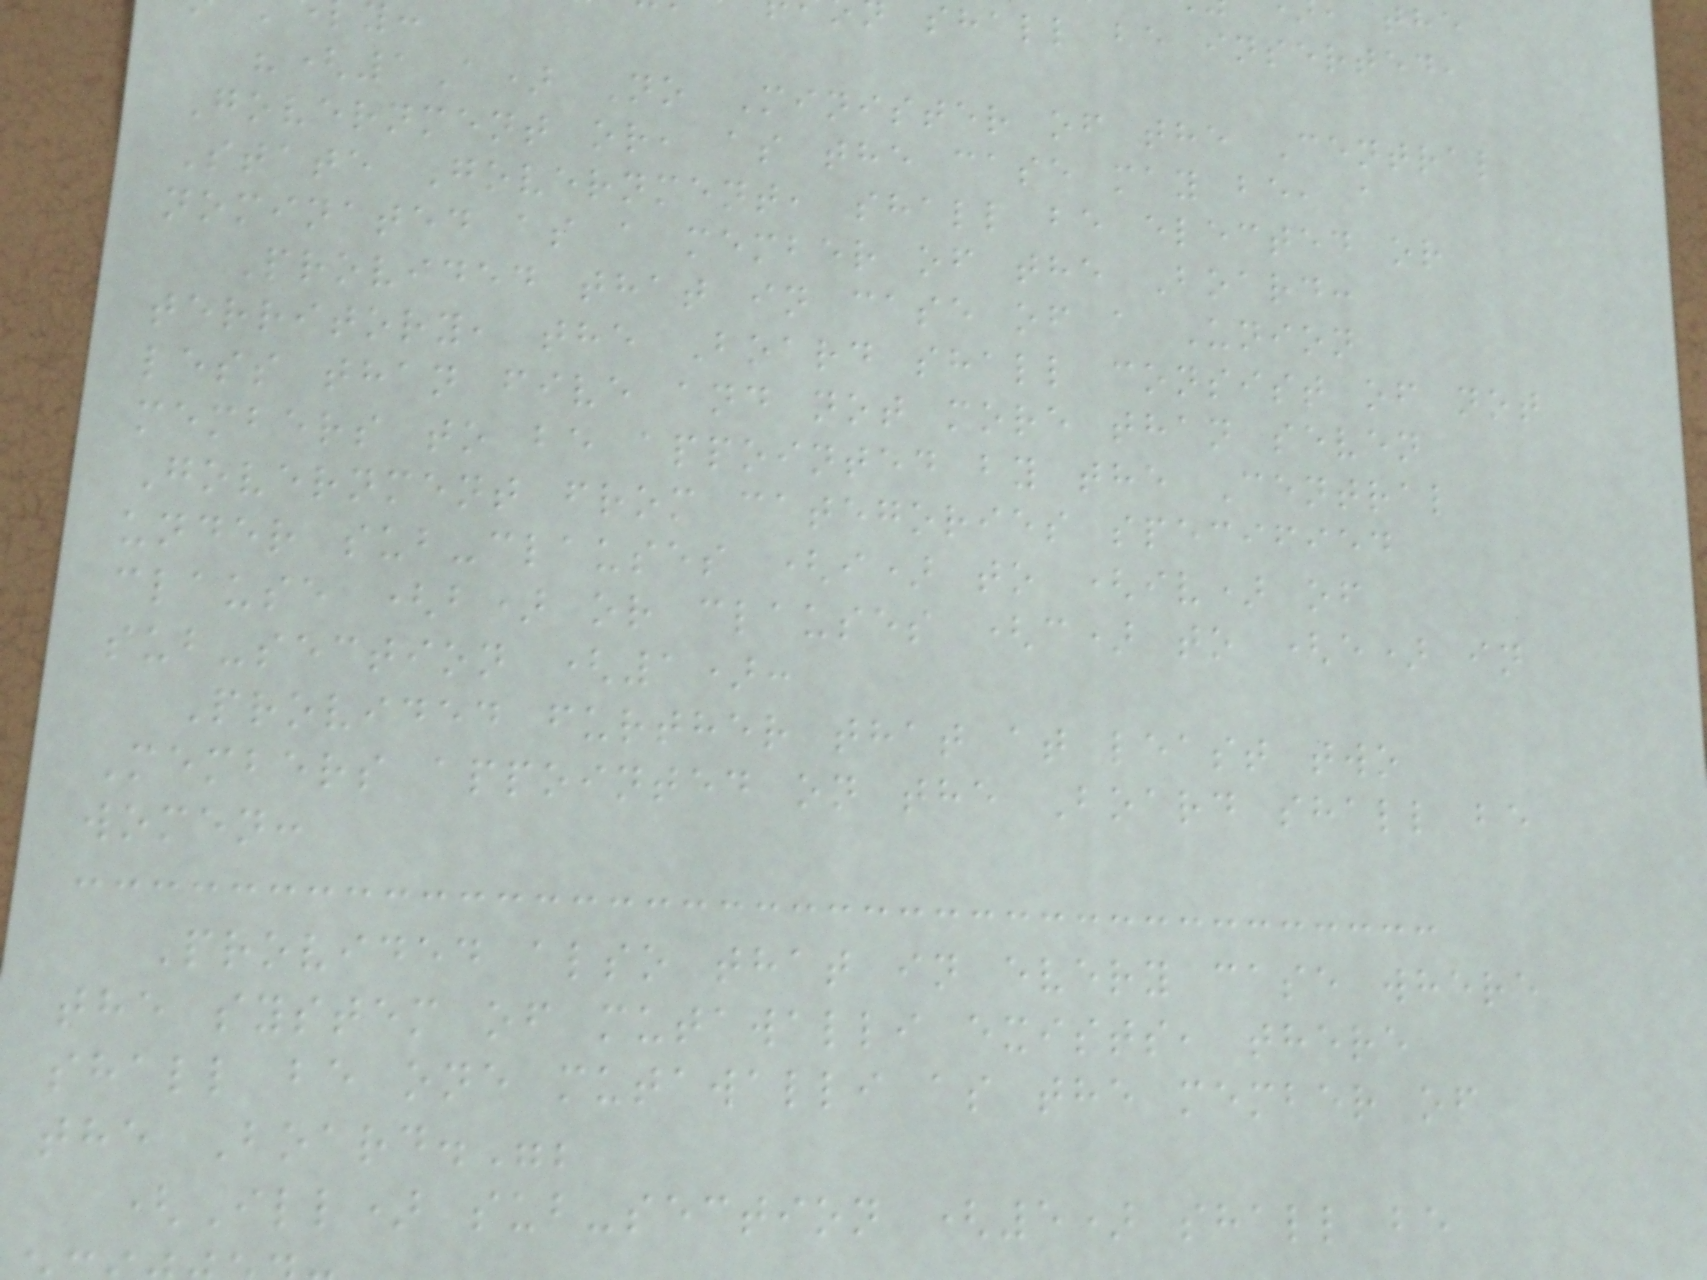shall be inserted,
"(1A) No Minister of the Central
Government or, as the case may be, a
State Government, shall be elected or
nominated as a member of the Board:
Provided that in case of a Union
territory, the Board shall consist of not
less than five and not more than seven
members to be appointed by the Central
Government from categories specified
under sub-clauses (i) to (iv) of
clause (b) or clauses (c) to (e) in
sub-section (1):
Provided further that at least two
Members appointed on the Board shall be
women:
Provided also that in every case where
the system of mutawalli exists, there
shall be one mutawalli as the member of
the Board.";
(Ill) sub-section (5) shall be
